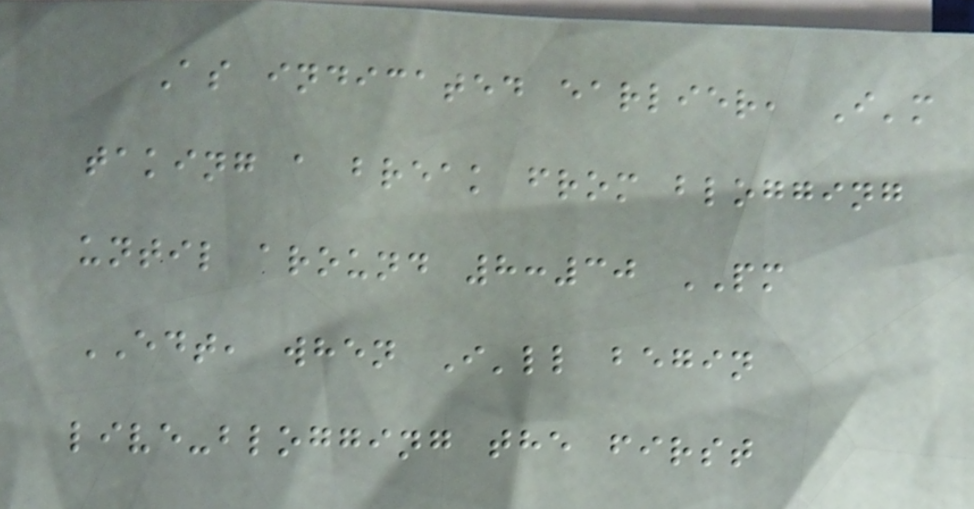As indicated earlier, I'm
taking a break from blogging
until around 8:30 PM
EDT, when I'll begin
live-blogging the first
